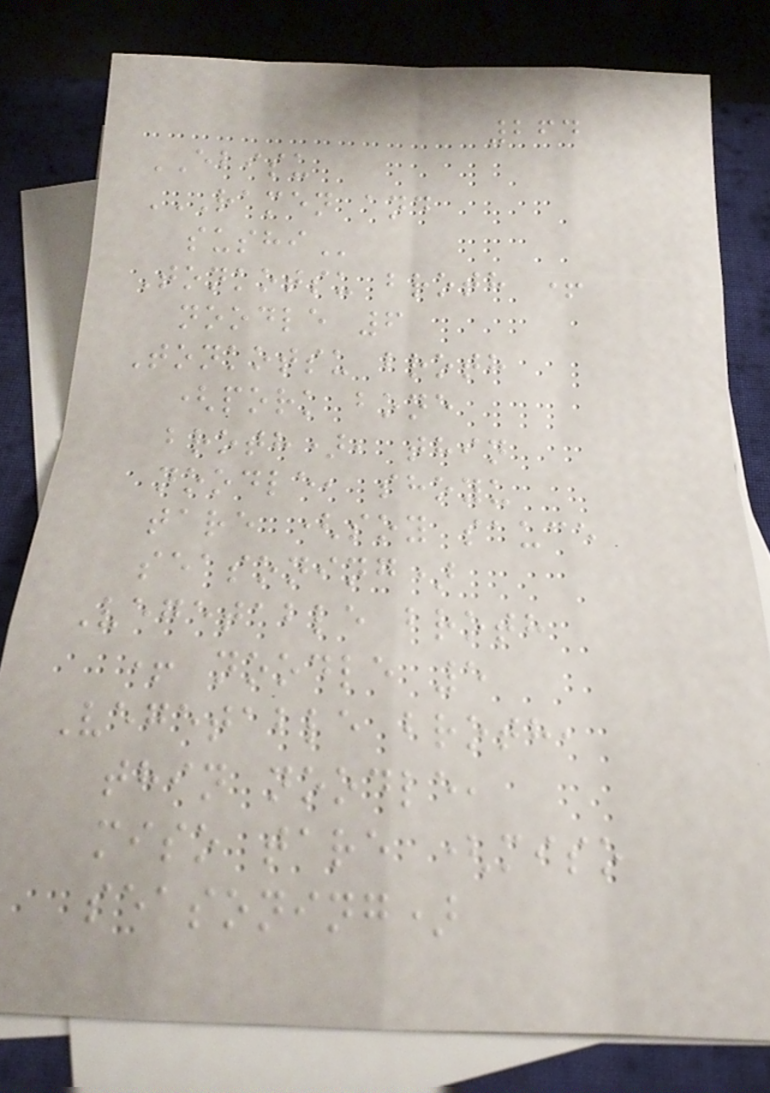264
EBISU
RAMEN AND
SUSHI
Tonkotsu broth +
noodle 6
Tonkotsu broth
(pork bone
broth), thin
noodle, shoyu
tare (soy sauce
seasoning)
Vegetable broth
+ noodle 5
Vegetable broth,
thin noodle,
miso tare (miso
seasoning)
